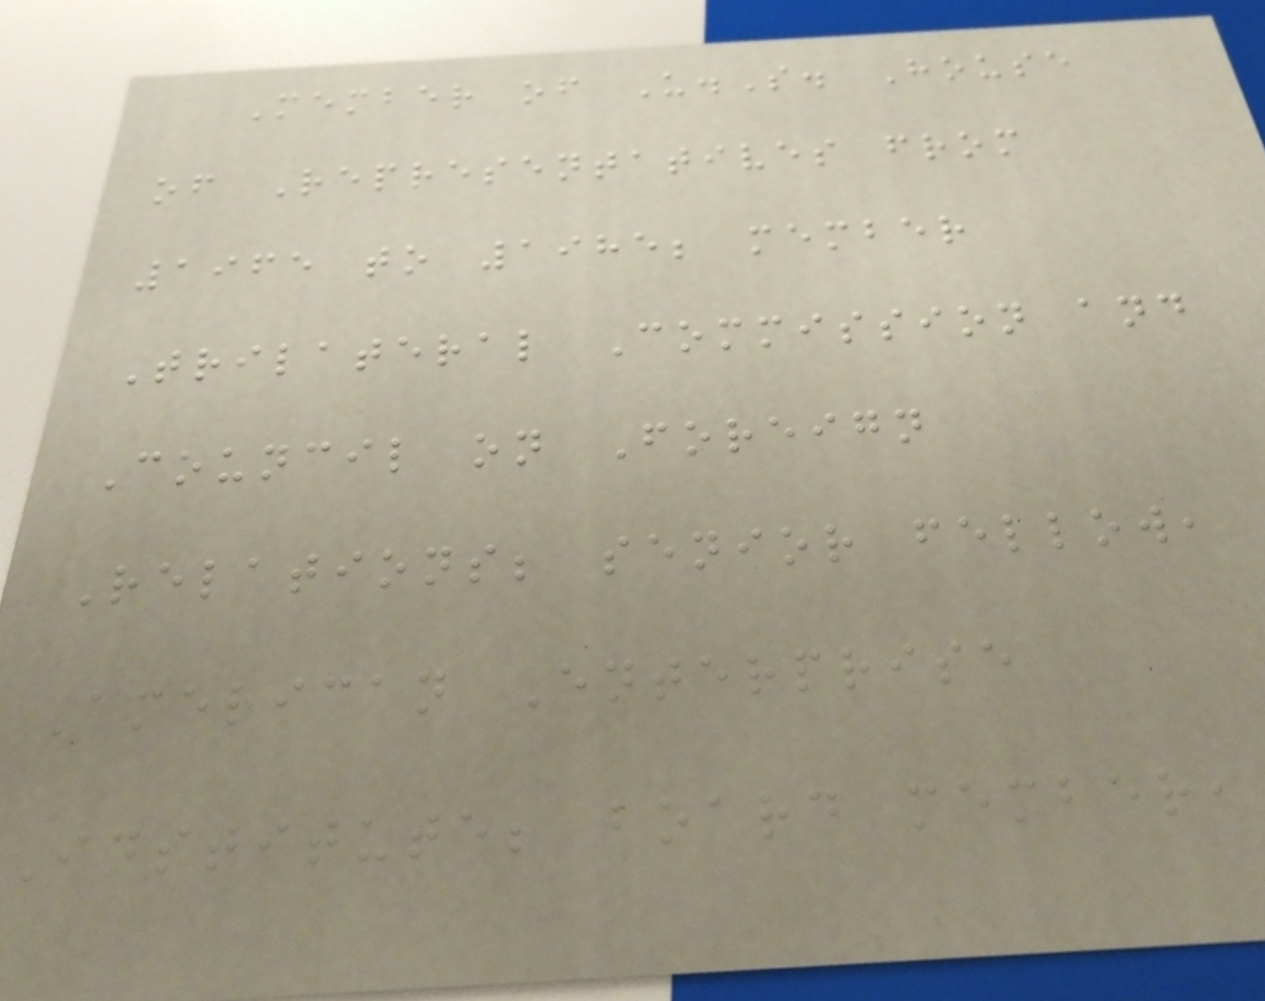Member of U.S. House
of Representatives from
1965 to 1985; member
Trilateral Commission and
Council on Foreign
Relations; senior fellow,
American Enterprise
Institute; board member,
